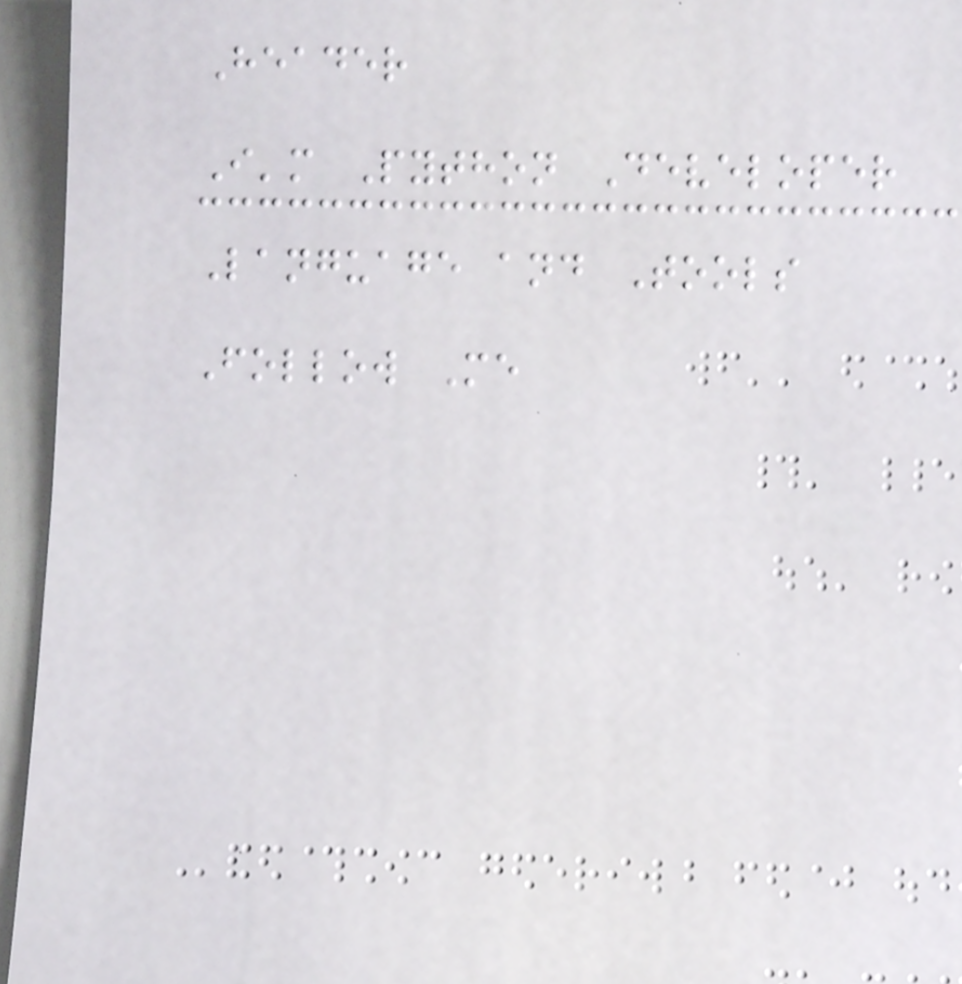Header
I'm Python Developer
Language and Tools
Follow Me
